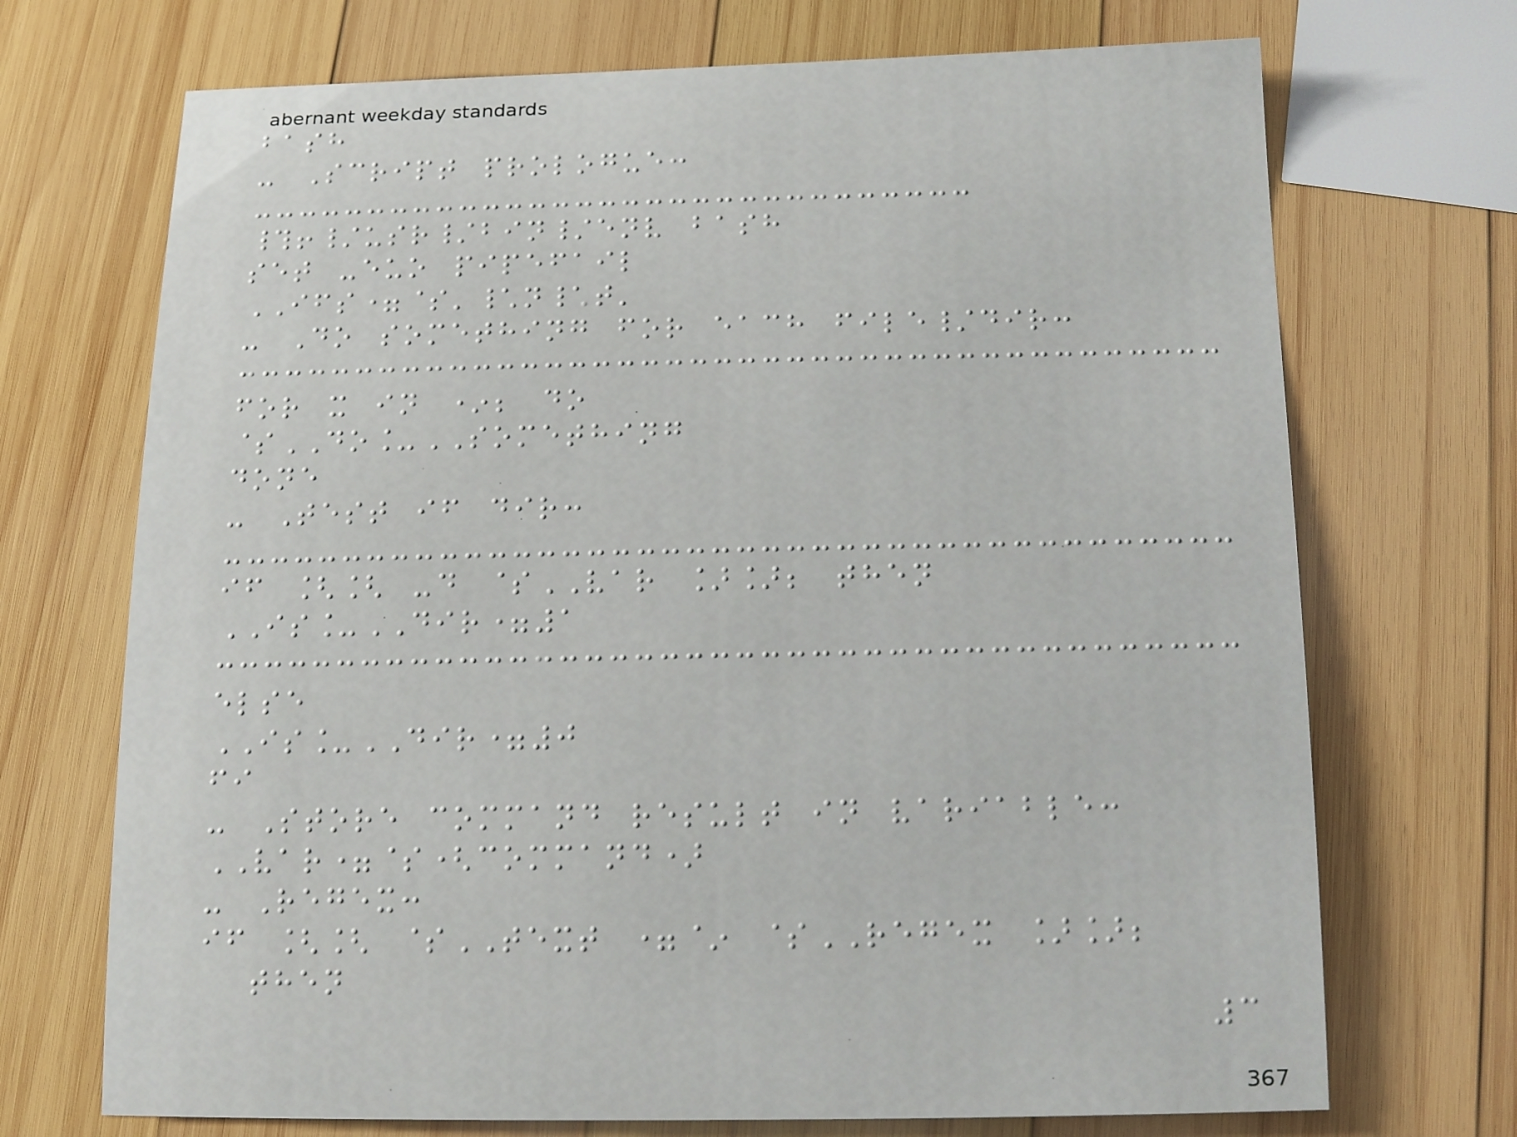bash
- Script prologue:
#!/usr/bin/env bash
set -euo pipefail
IFS=$'\n\t'
- Do something for each file/dir:
for x in *; do
$DO_SOMETHING
done
- Test if dir:
if [[ -d $VAR ]]; then
IS_DIR=1
else
IS_DIR=0
fi
- Store command result in variable:
VAR=$(command)
- Regex:
if [[ $TEXT =~ $REGEX ]];
then
3
